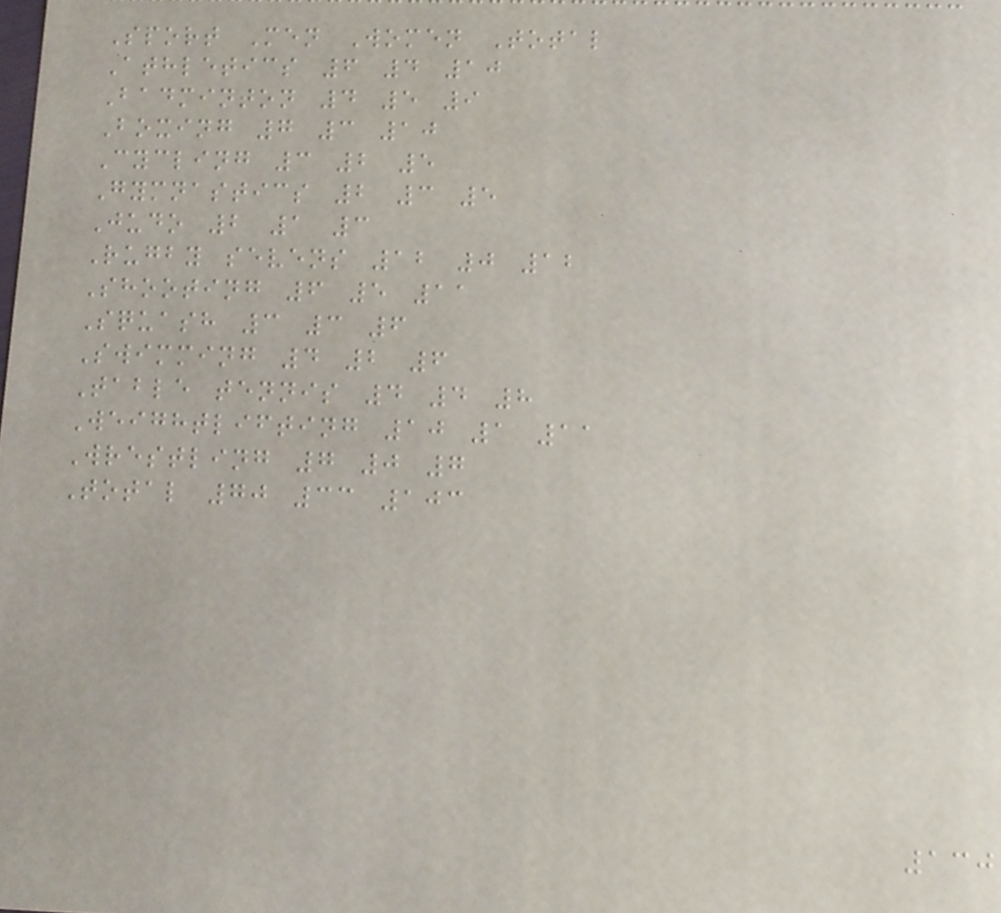Sport Men Women Total
Athletics 6 4 10
Badminton 4 5 9
Boxing 7 3 10
Cycling 3 2 5
Gymnastics 2 3 5
Judo 2 1 3
Rugby sevens 12 0 12
Shooting 6 5 11
Squash 3 3 6
Swimming 4 2 6
Table tennis 4 4 8
Weightlifting 10 1 11
Wrestling 7 0 7
Total 70 33 103
130
